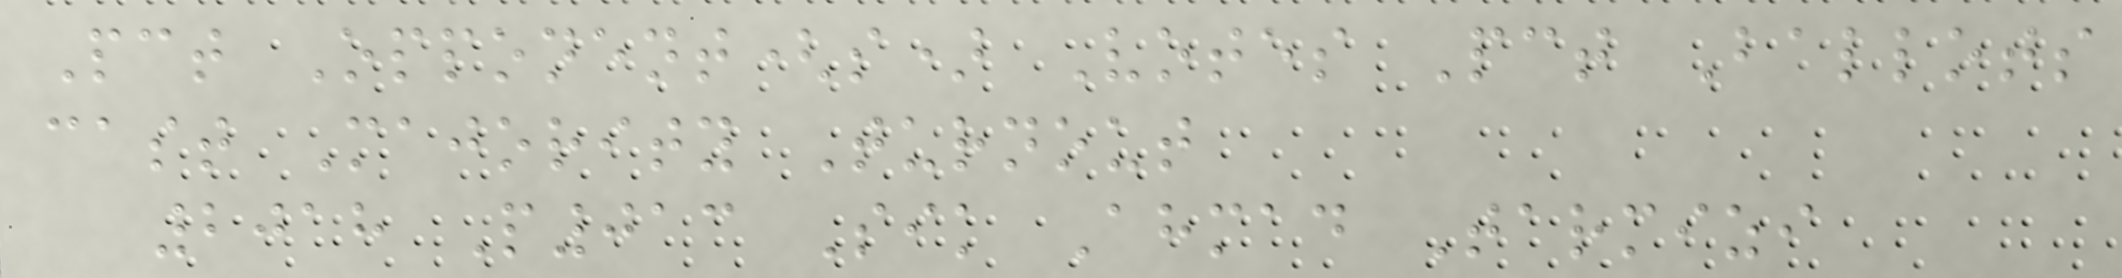Pct Opponent(s) Votes Pct Ballots
cast Majority Turnout
2018 P013 Sik Ahmad Tarmizi
